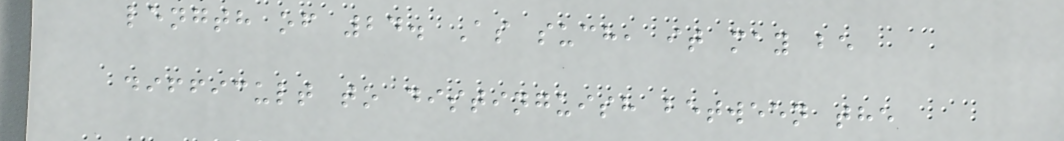length of 24. As such, it may be
difficult to distinguish between the
